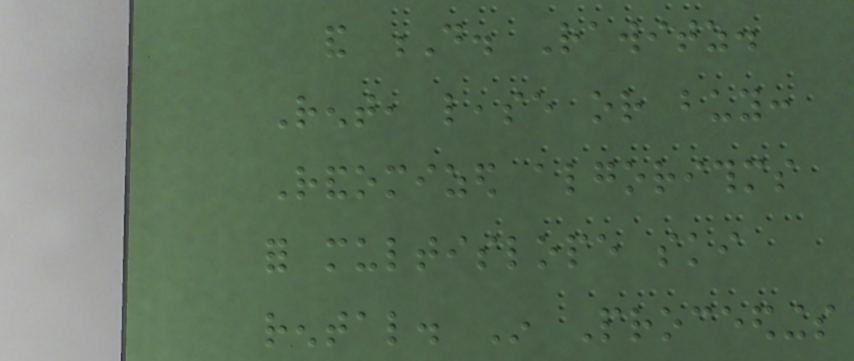and D. Rawitz.
Rent, lease or buy:
Randomized algorithms
for multislope ski
rental. In Proceedings
